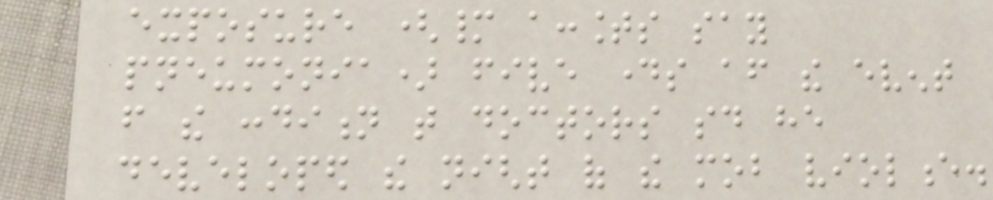exposure (many accounts say
pneumonia) five days after the event
from the condition that doctors said he
developed the night of the mob violence.
